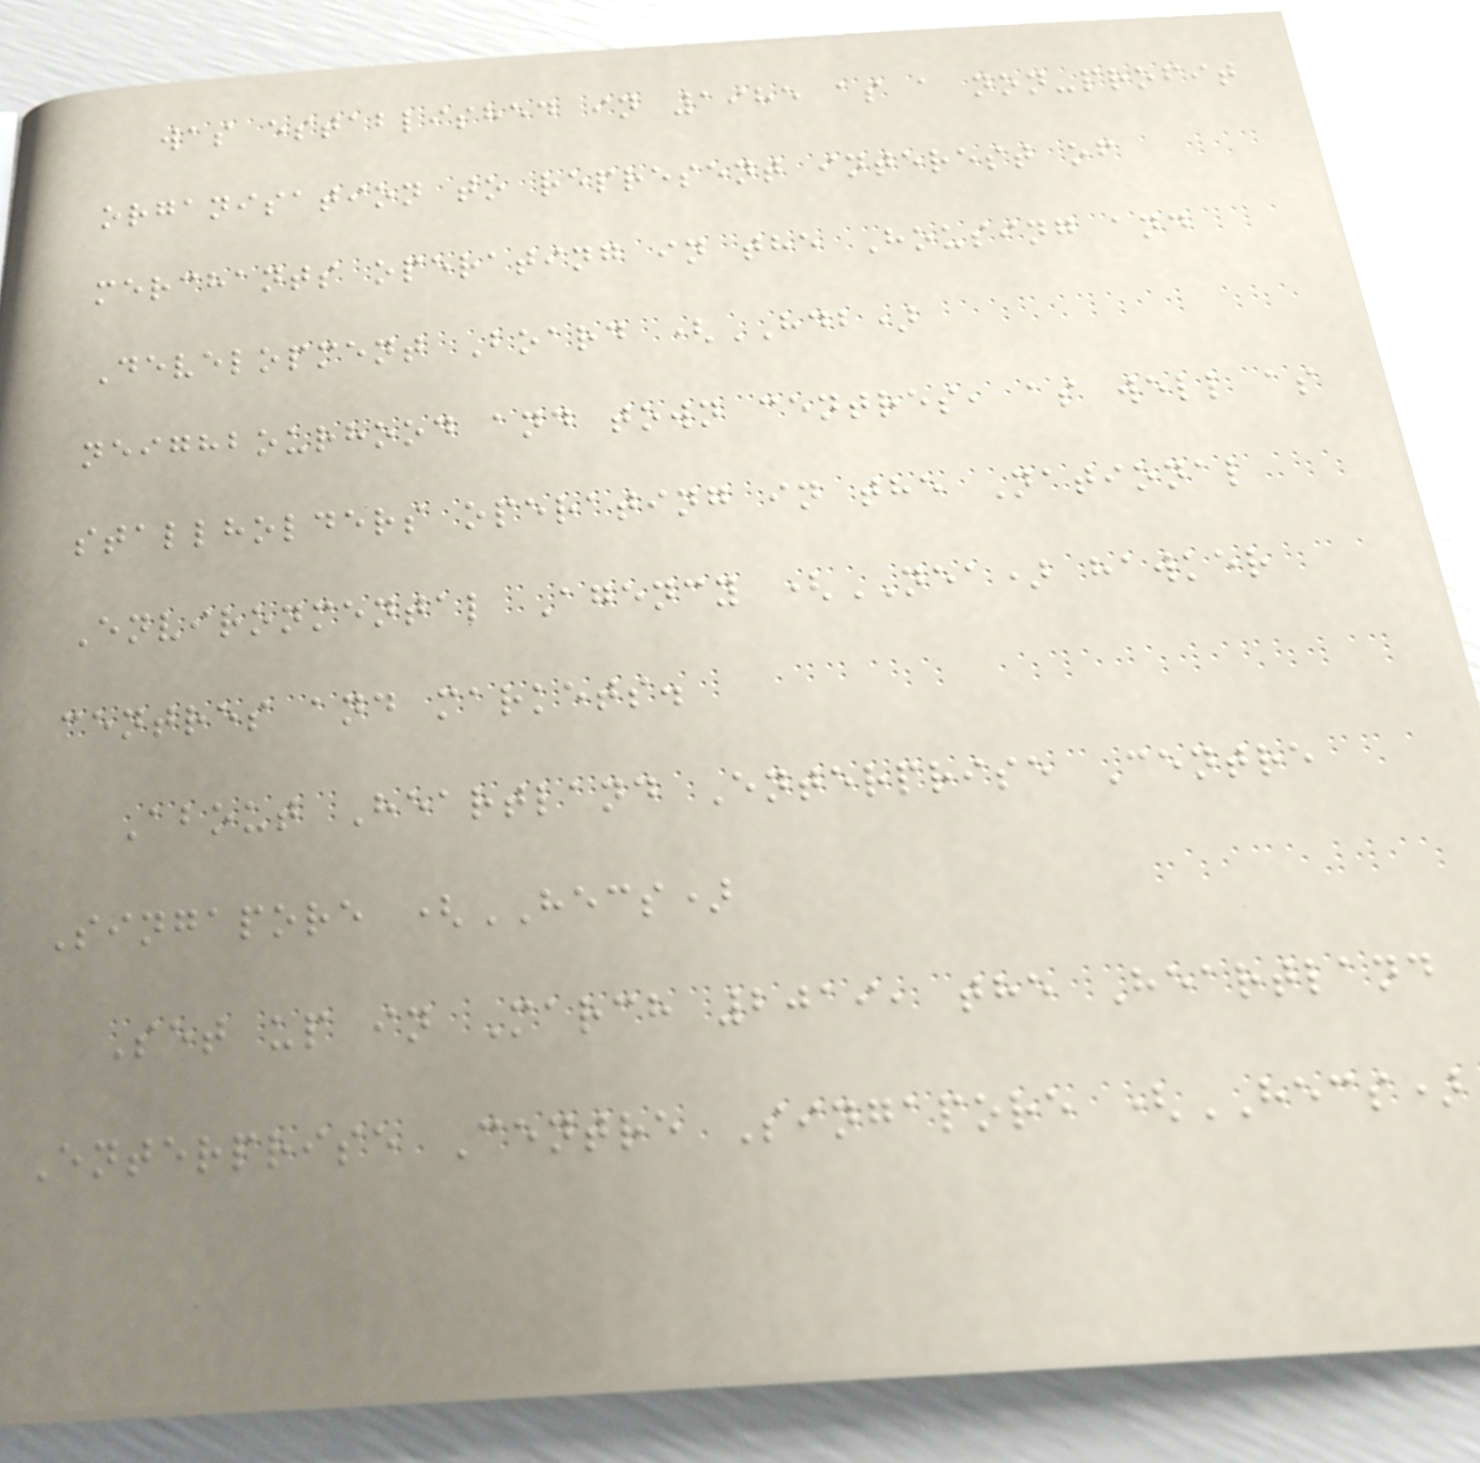was established in 1985 as a non-profit
organisation to represent interest of
merchants operating in the Housing and
Development Board (HDB)
neighbourhood and town centres, as well as
stallholders operating in the National
Environmental Agency (NEA) hawker
centres and markets.
About Heartland Enterprise Centre
Singapore (HECS)
Set up in March 2019, the Heartland
Enterprise Centre Singapore (HECS)
